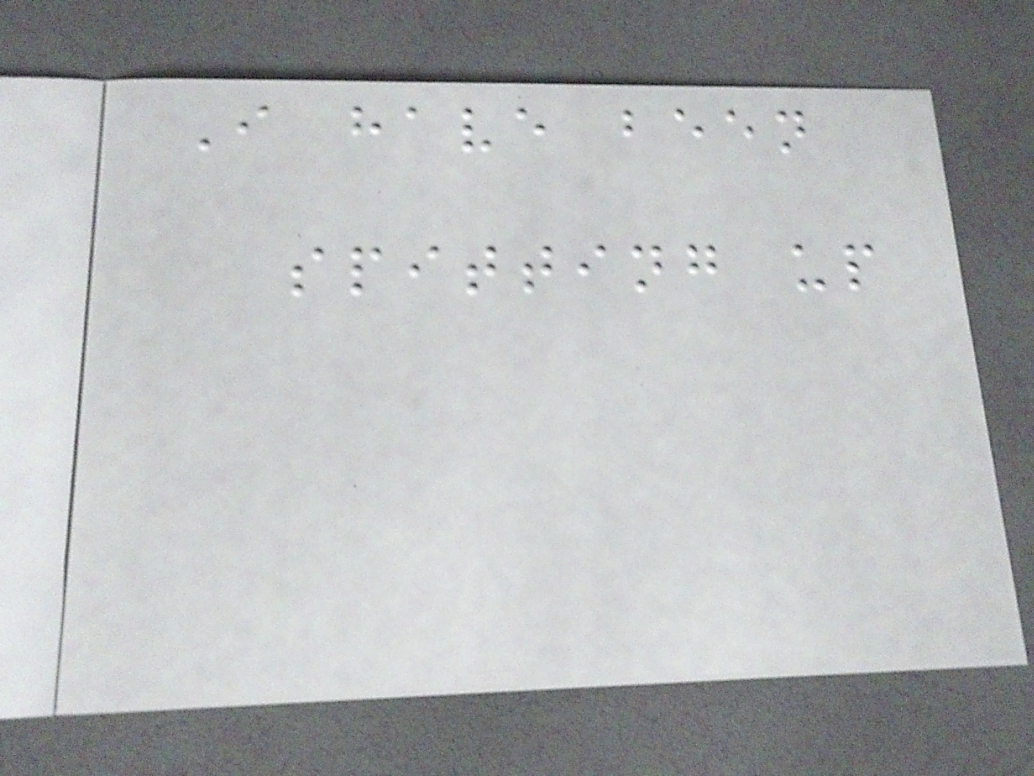I have been
spitting up
